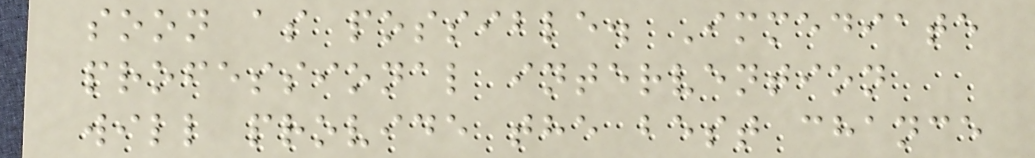soon as possible. Immediate
professional intervention
will provide the best chance
